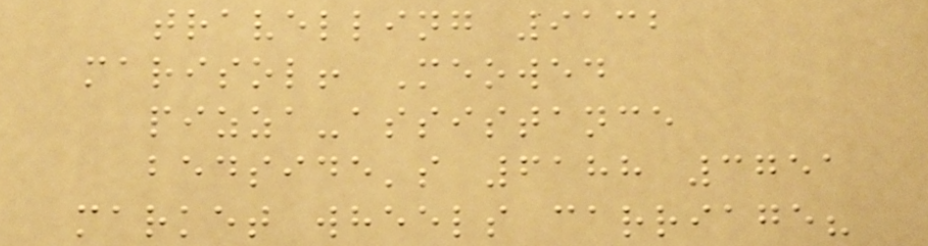travelling 9132
marisol! Meowed
pizza-assistance
bedside's 6188 3751
market wheels carriage?
